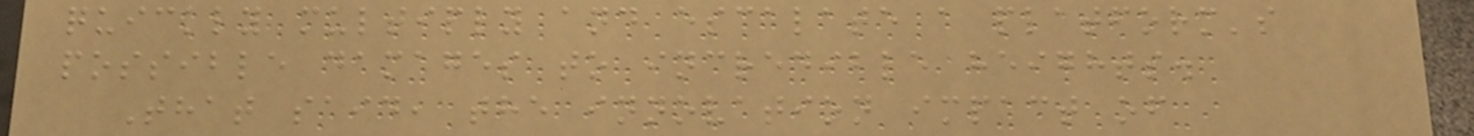quickly multiply and escalate a platform's
possible damages to incredible heights.
That said, the innovation impact of
